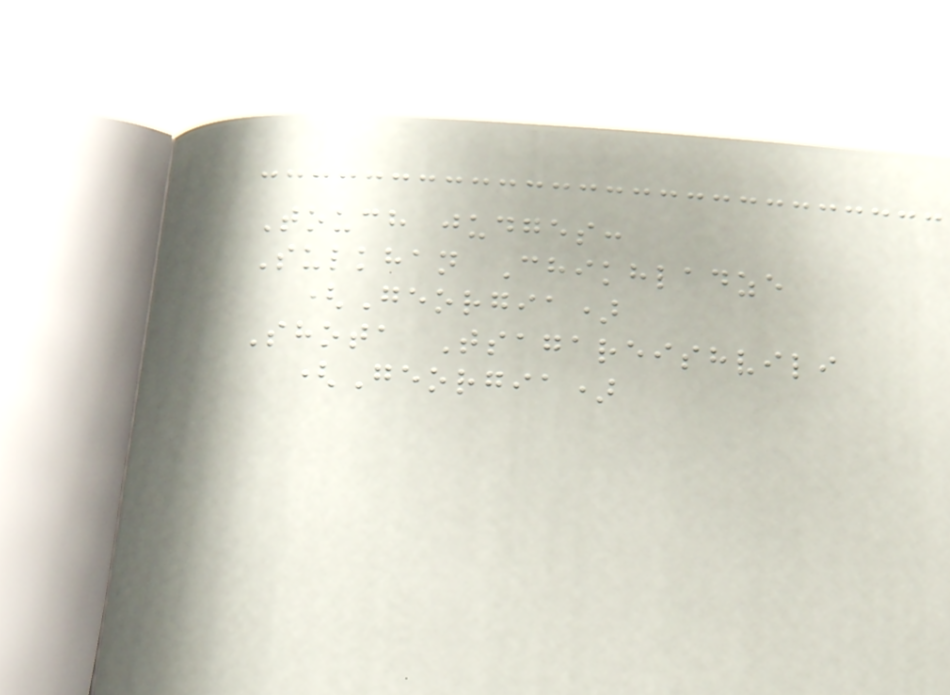Touch judges:
Sulkhan Chikhladze
(Georgia)
Shota Tsagareishvili
(Georgia)
